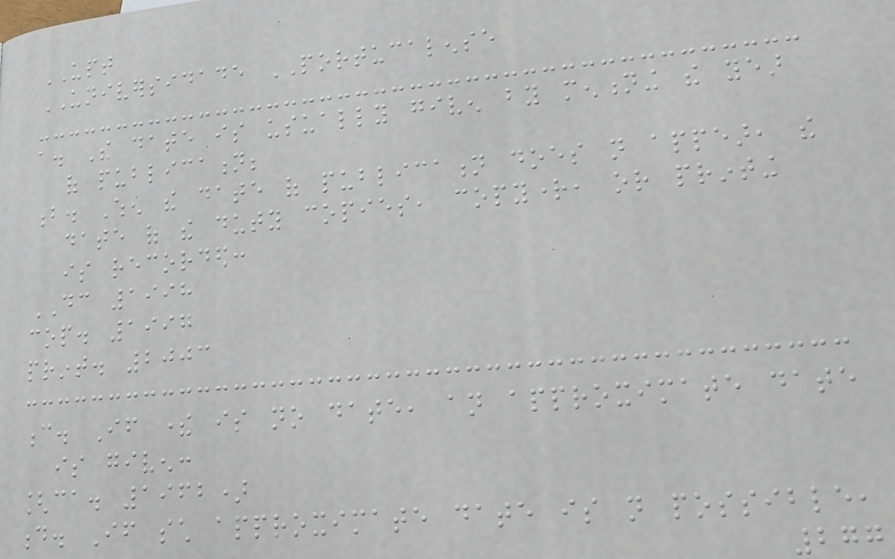UPT
UNIVERSIDADE PORTUCALENSE
a. The date is usually given by mentioning the year
of publication;
b. When the date of publication does not appear, the
date of the duty copies, copyright, or printing
is recorded:
DC 1998
cop. 1997
print. 2003
c. If there is no date, an approximate date
is given:
[ca. 1962)
d. If such approximate date is not possible,
277
